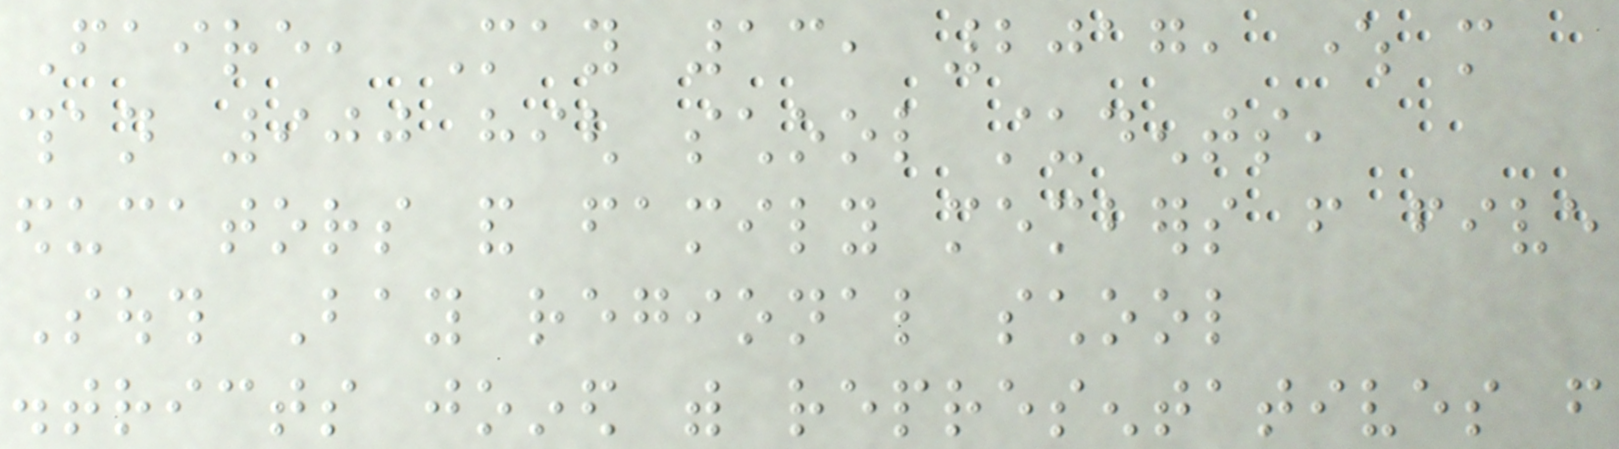Faire, May 13, 2017, where more
than 900 high school students,
educators and family members from five
South Bay regional school
districts joined with representatives from
